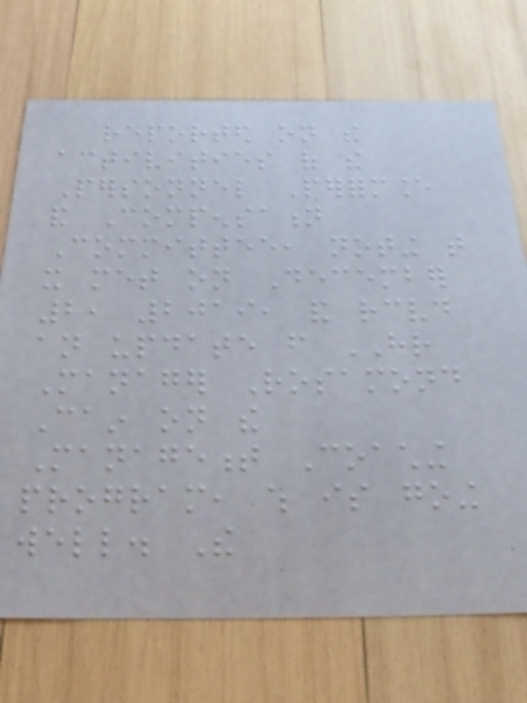reported on the
activities of the
Personnel Performance
and Compensation
Committee, noting that
it met on December
2, 2019, and received
an update from HR
Manager Rosamond
Cain on the
Management Coaching
program, which is going
well. The
